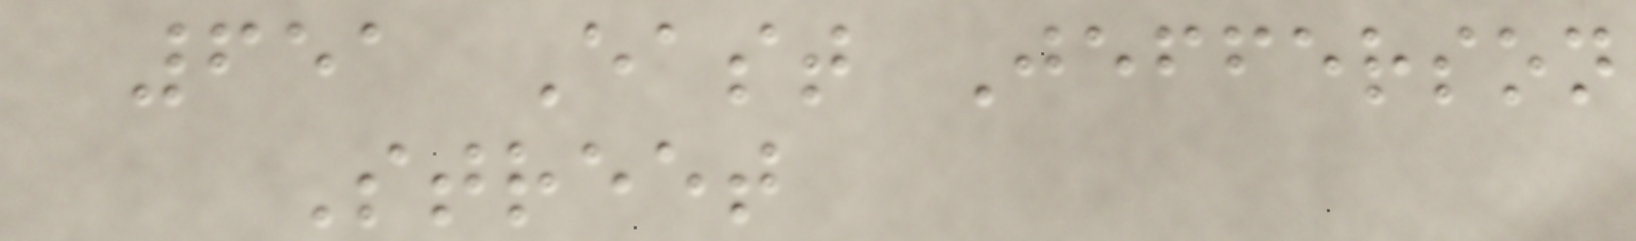651 East Jefferson
Street
